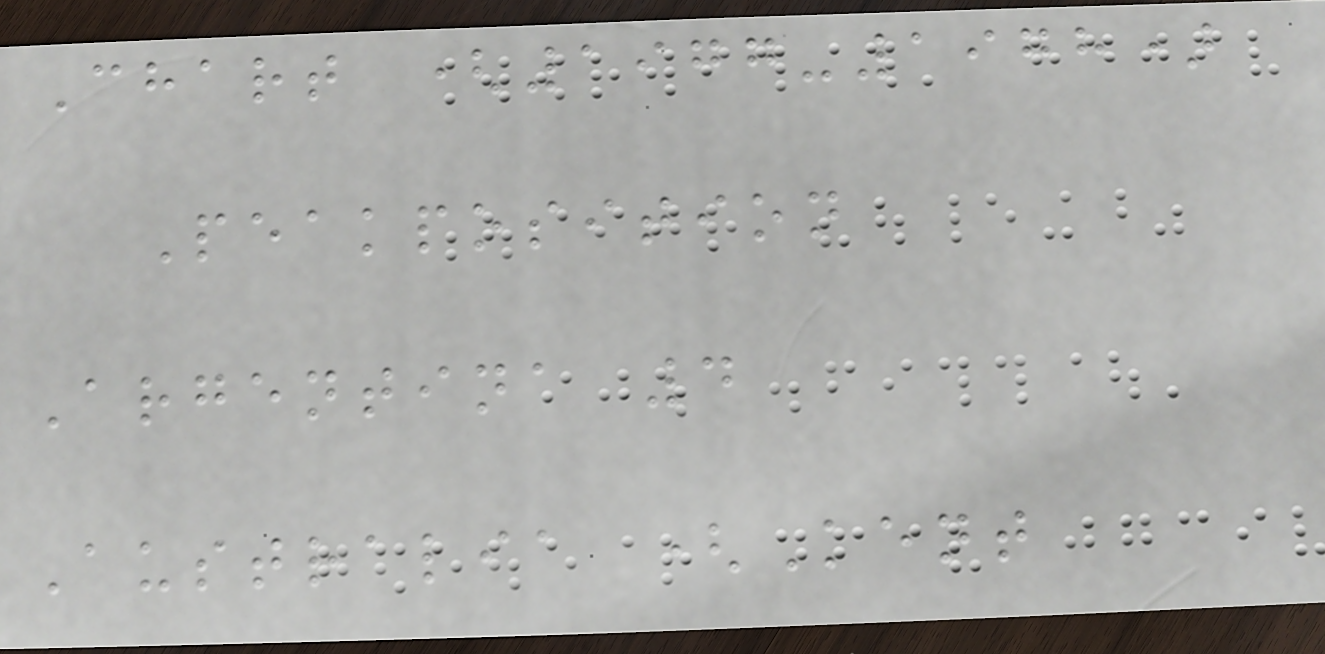Chart (1977-1978)
Peakposition
Argentina 4
Australia (Kent
